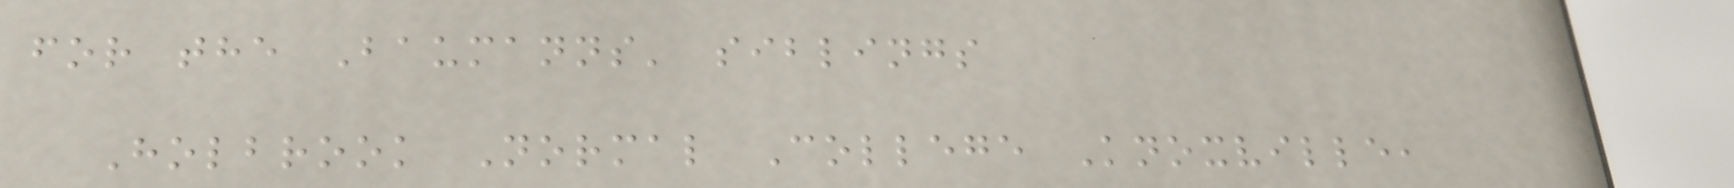for the Baumanns' siblings
Holbrook Normal College Knoxville,
